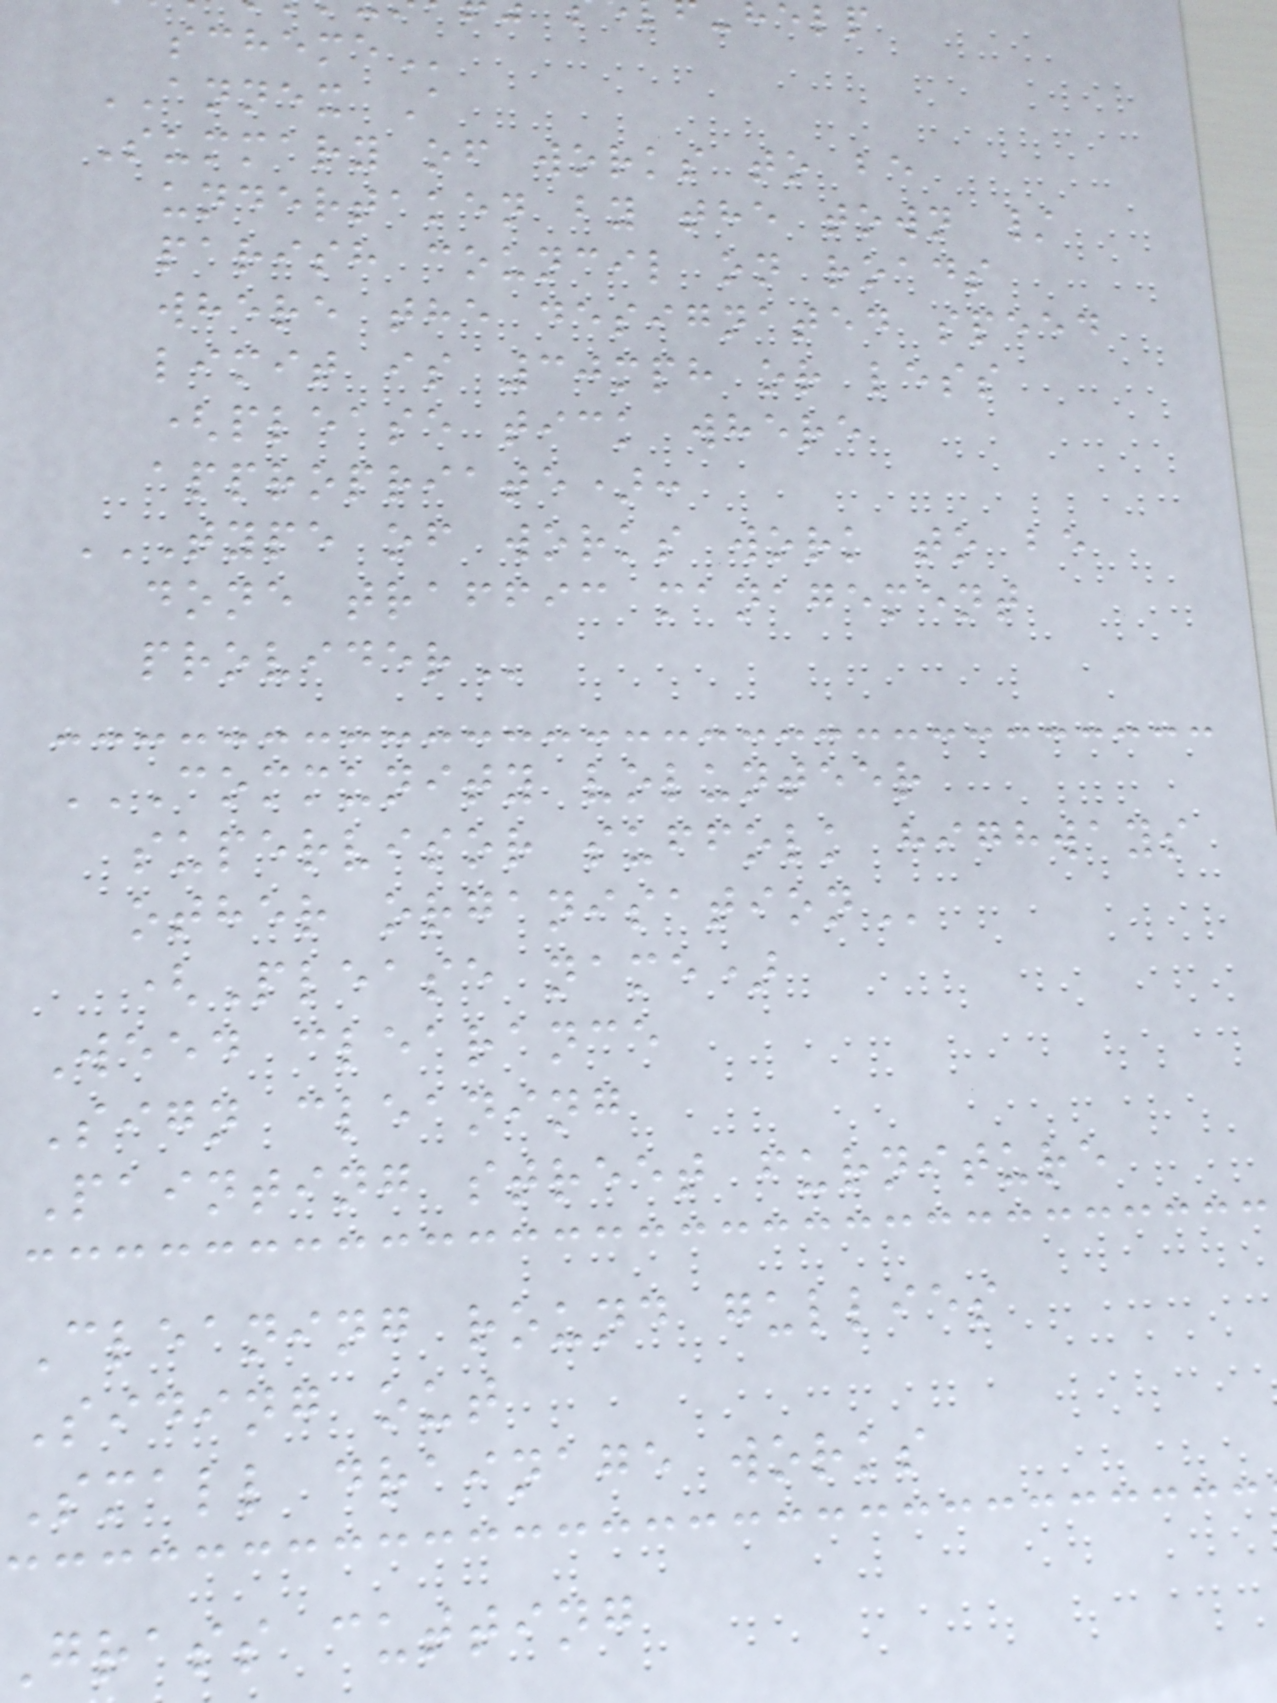ANNEX A
Summary of works to be
undertaken by the town /
parish council on roads
where the designated speed
limit is 30mph or less
(please tick where
appropriate):
TYPE OF WORKS WORK TO BE
done traffic management
COMMUNITY VOLUNTEER
supervisor suffolk highways
other
(Please name)
Weed clearance
Sign cleaning
Painting street furniture
Cleaning round gullies
Siding out
Small drainage works
grass cutting
